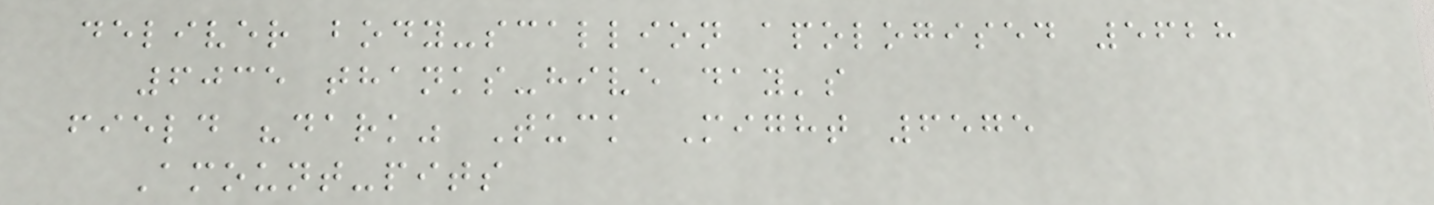deliver body-scallion apologised 5628
6035 thanks-hive day's
field "dark" Tuck Might 6575
Amount-pits
